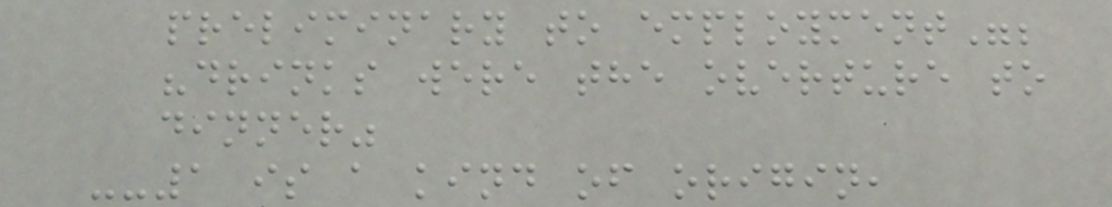preliminary to employment";
"drinks were the overture to
dinner"
--1 is a kind of origin,
